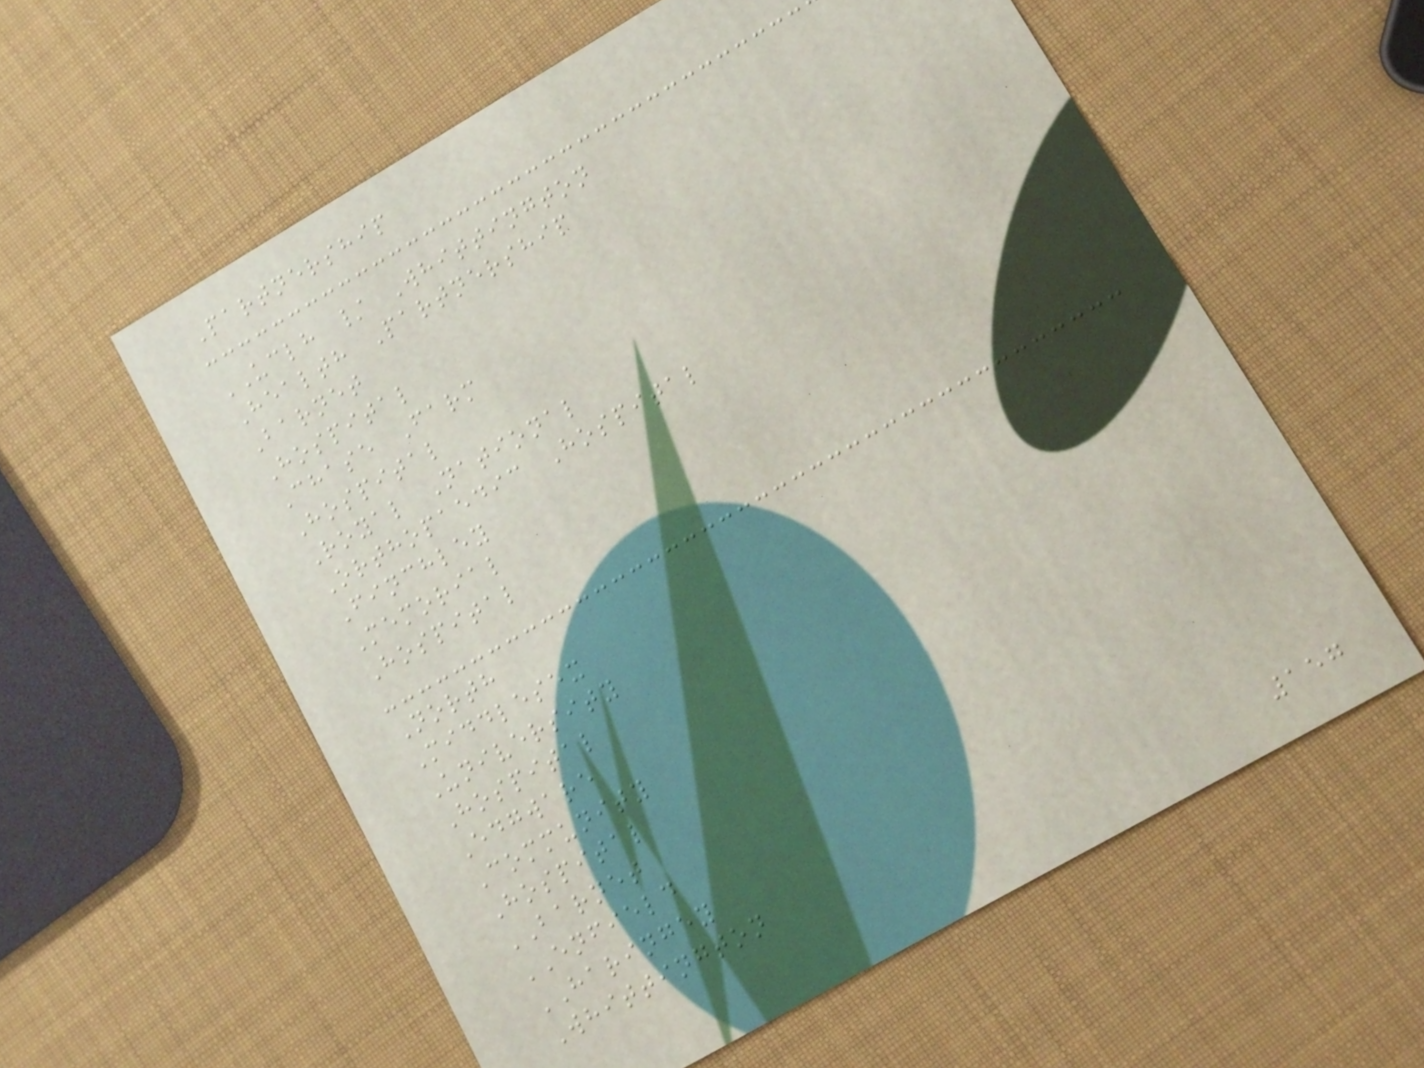Partnership
UCLH / Whittington
Health Partnership
Barnet
Hospital
Chase Farm
Hospital
Royal National
Orthopaedic Hospital
Finchley
Memorial
Hospital
North
Middlesex
University
Hospital
Edgware
Community
Hospital
BARNET
ENFIELD
HARINGEY
Whittington
157
